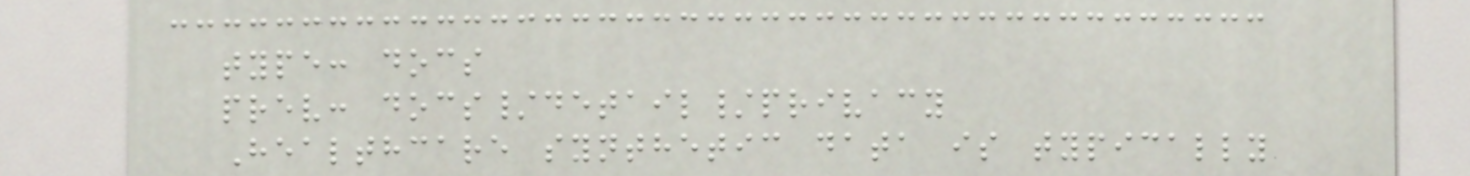type: docs
prev: docs/detail/privacy
Healthcare synthetic data is typically
